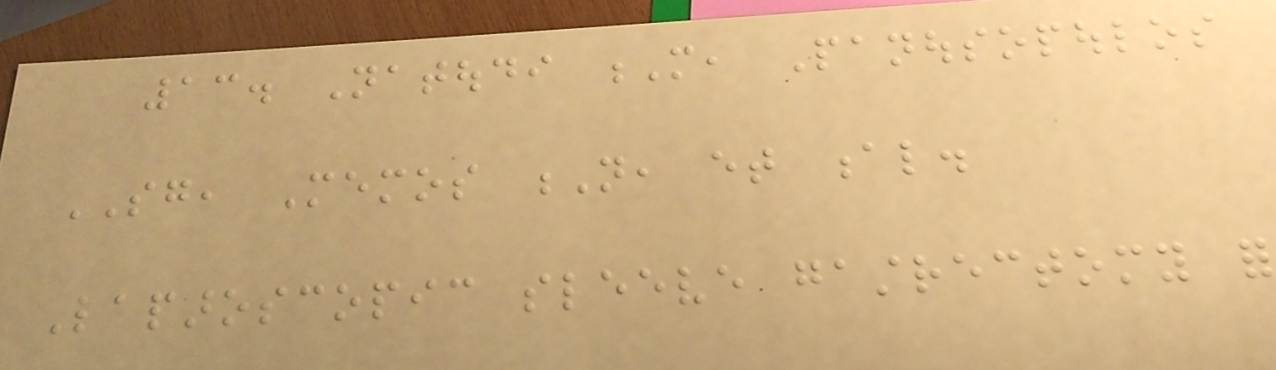13. Natoudi M, Panousopoulos
SG, Memos N, et al.
Laparoscopic sleeve gastrectomy for
